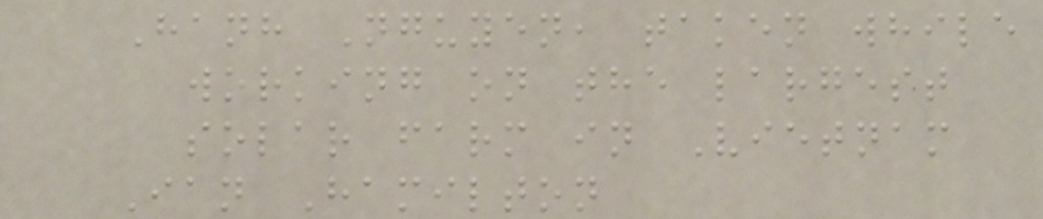Hanh Nguyen, taken while
working on the largest
solar farm in Vietnam
Ian Hamilton
